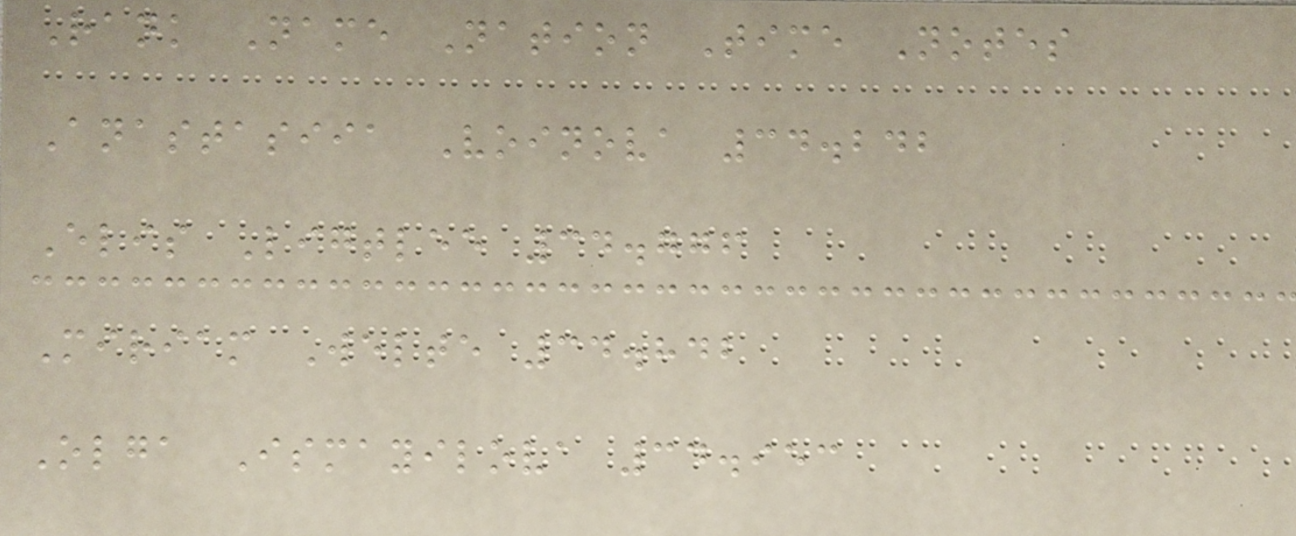Rank Name Nation Time Notes
Anastasiia Voinova 34.242
Elis Ligtlee 34.776
Miriam Welte 34.842
Olga Ismayilova 34.953
